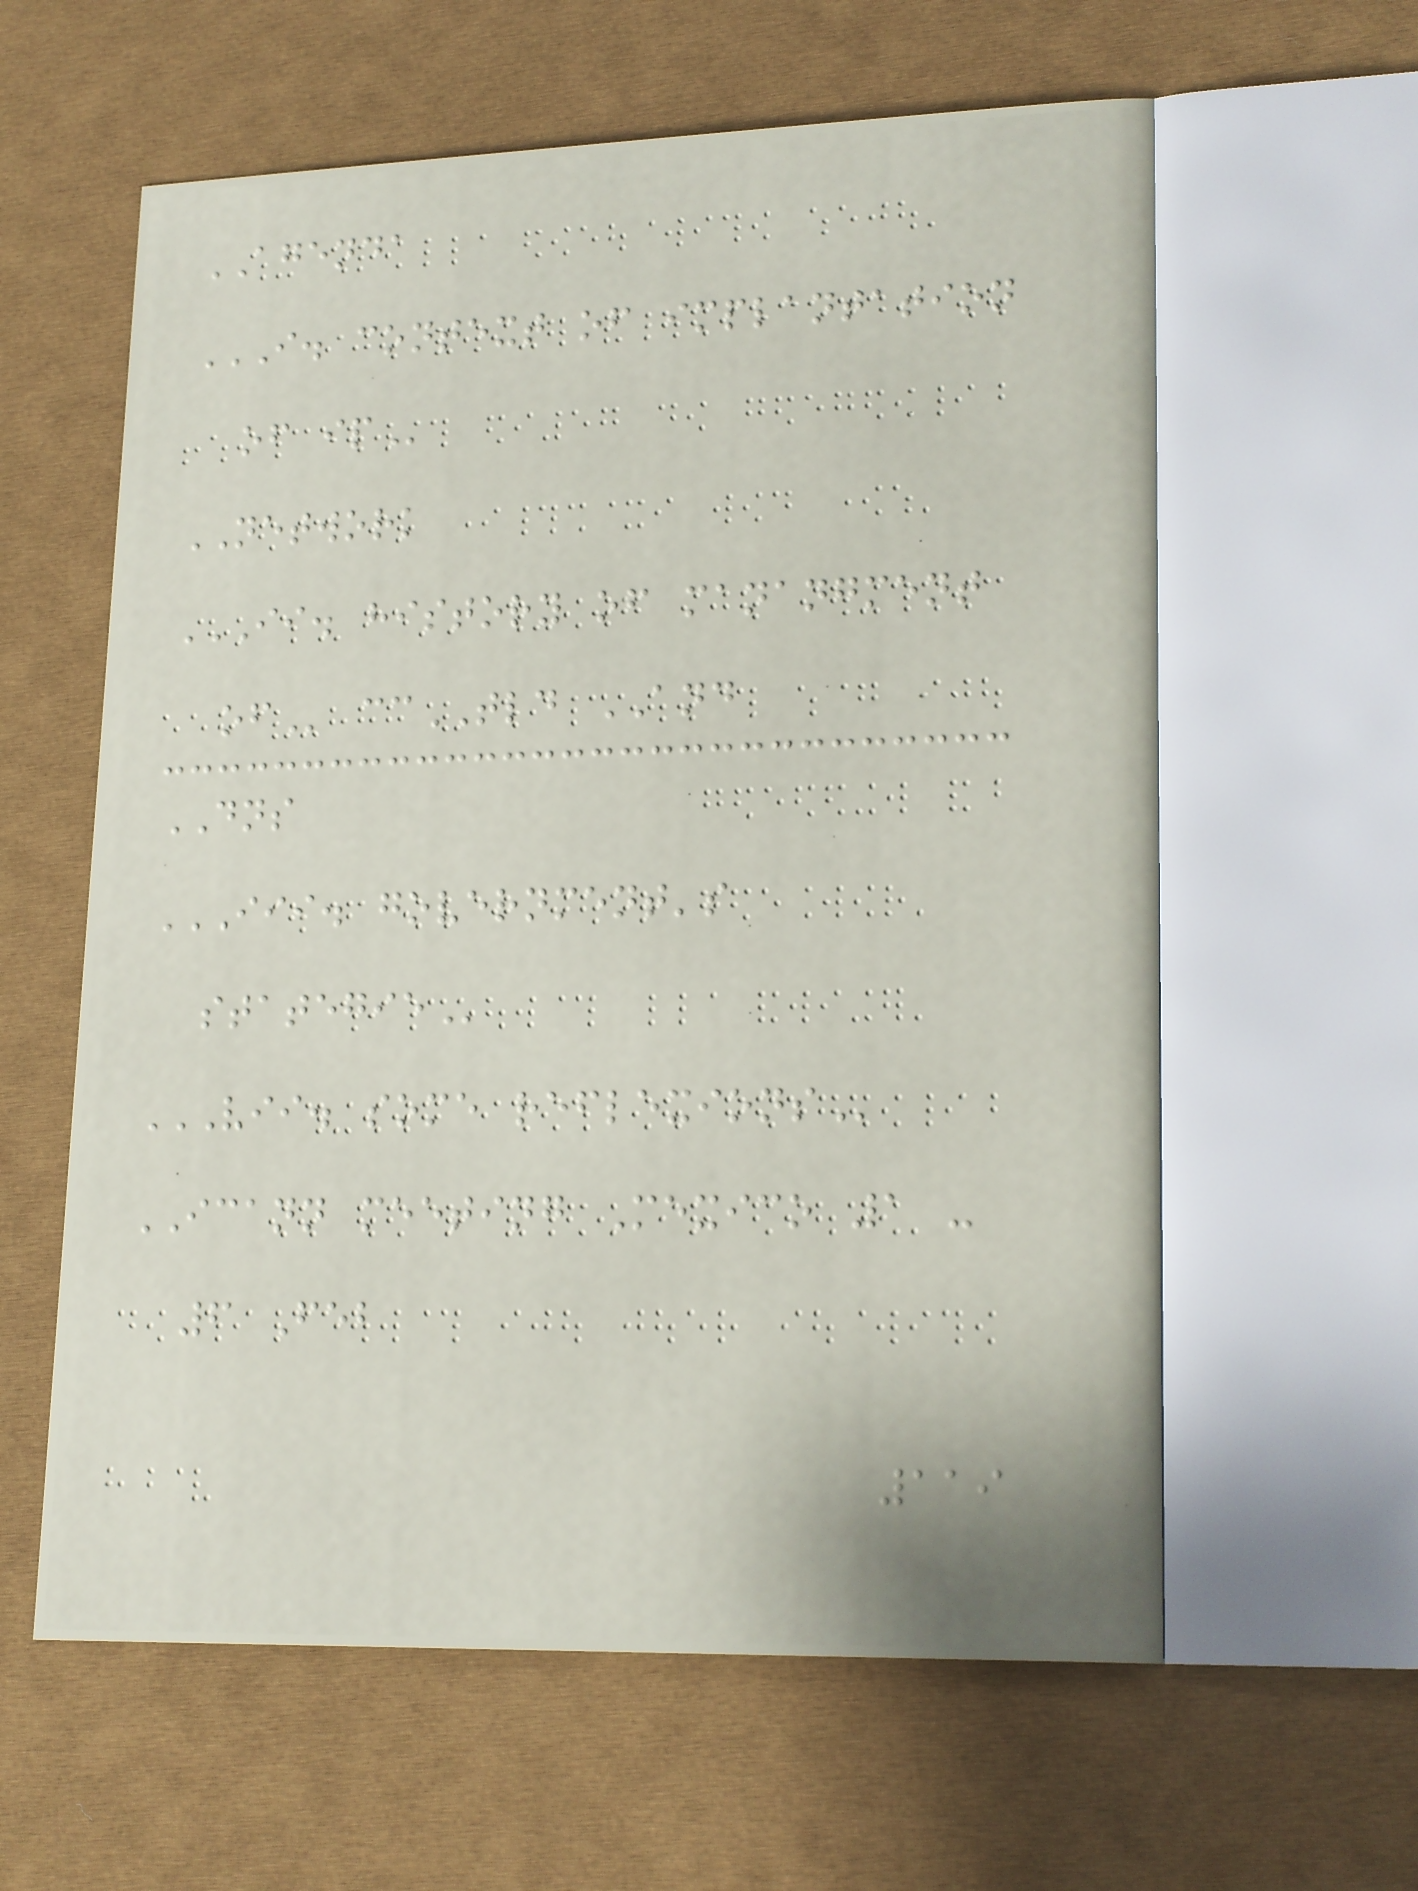AGENDA
I. CONTEXT OF IMPLANTATION
OF IP
NETWORK
II. HISTORY OF MANANGMENT
OF ccTLD AND
DNS
III. GOVERNMENT'S
STATEGIE
VII. SOME REFLEXIONS
ICANN meeting Mexico 1 -
6 Feb
119
